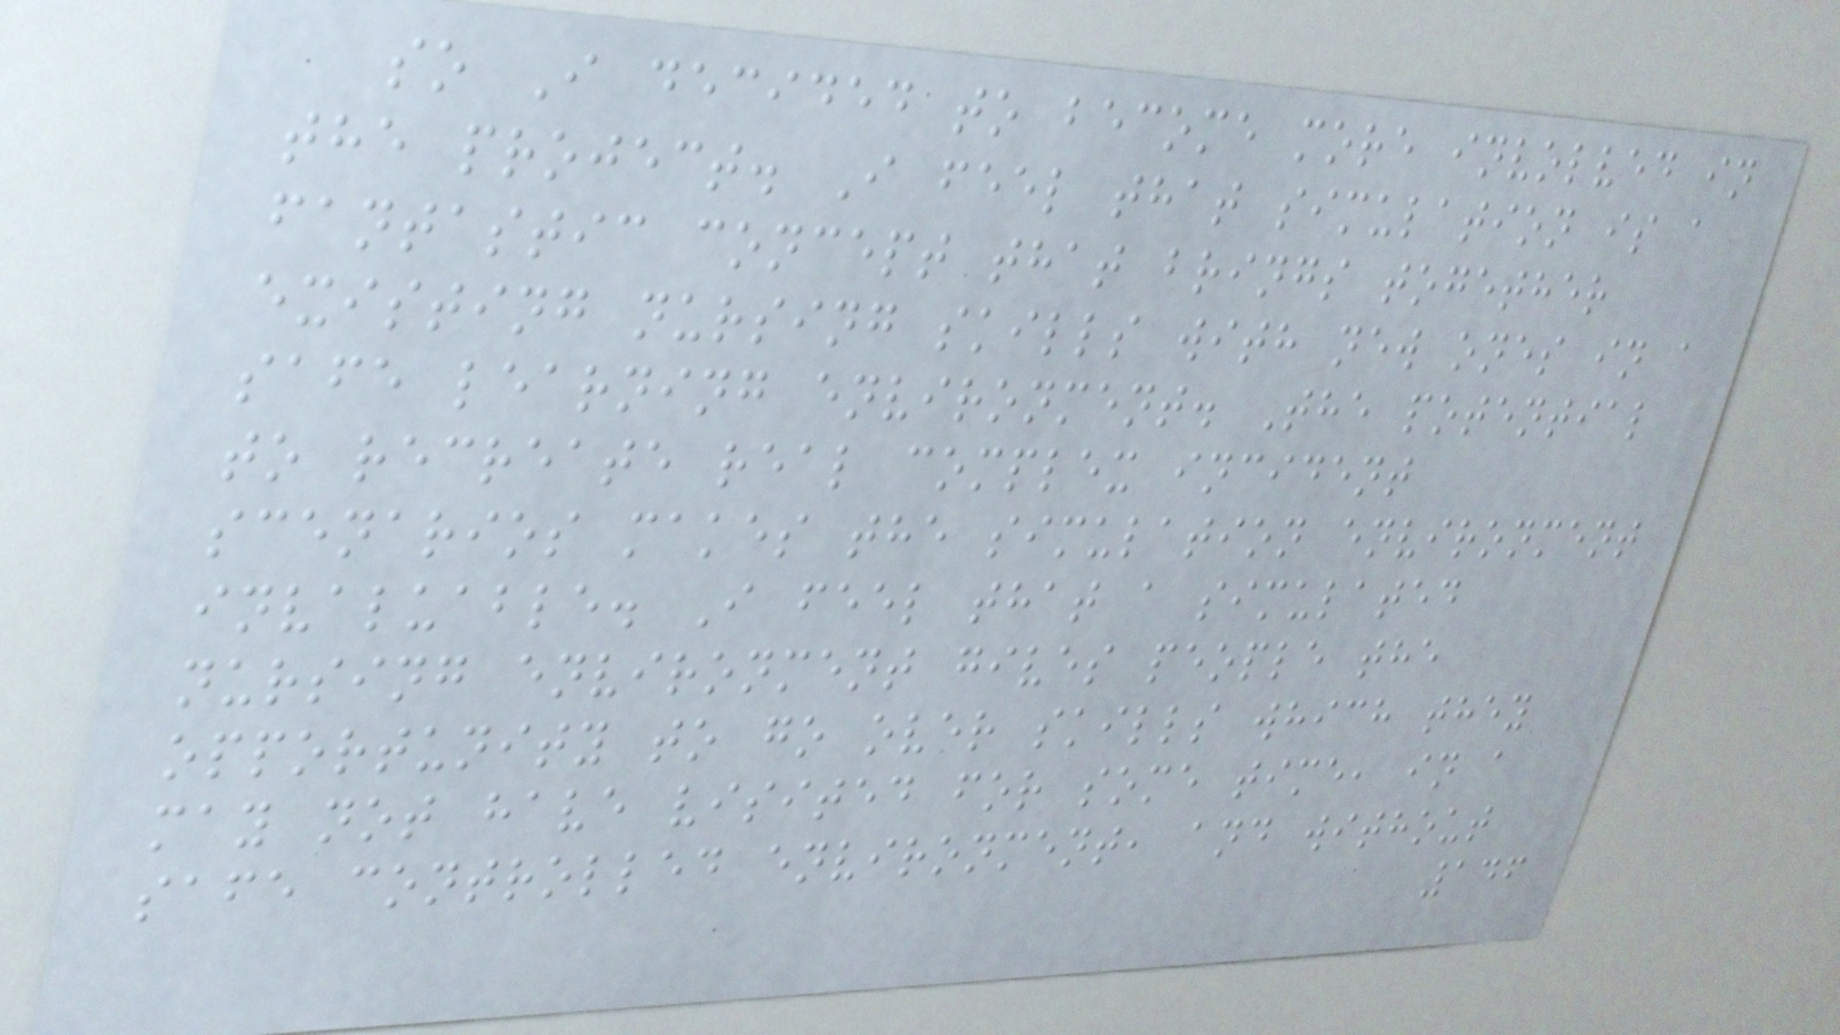so I decided to become more involved in
the project. I feel that simulation is a
fantastic concept that brings together
existing nursing skills with new ones in a
safe learning environment. The potential
to recreate real complex incident
scenarios makes the simulation environment
invaluable. I feel that a simulated
nursing environment gives people the
opportunity to go over skills which they
may not have visited for some time, in a
safe controlled environment, and without
146
